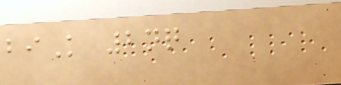biK 2nq
